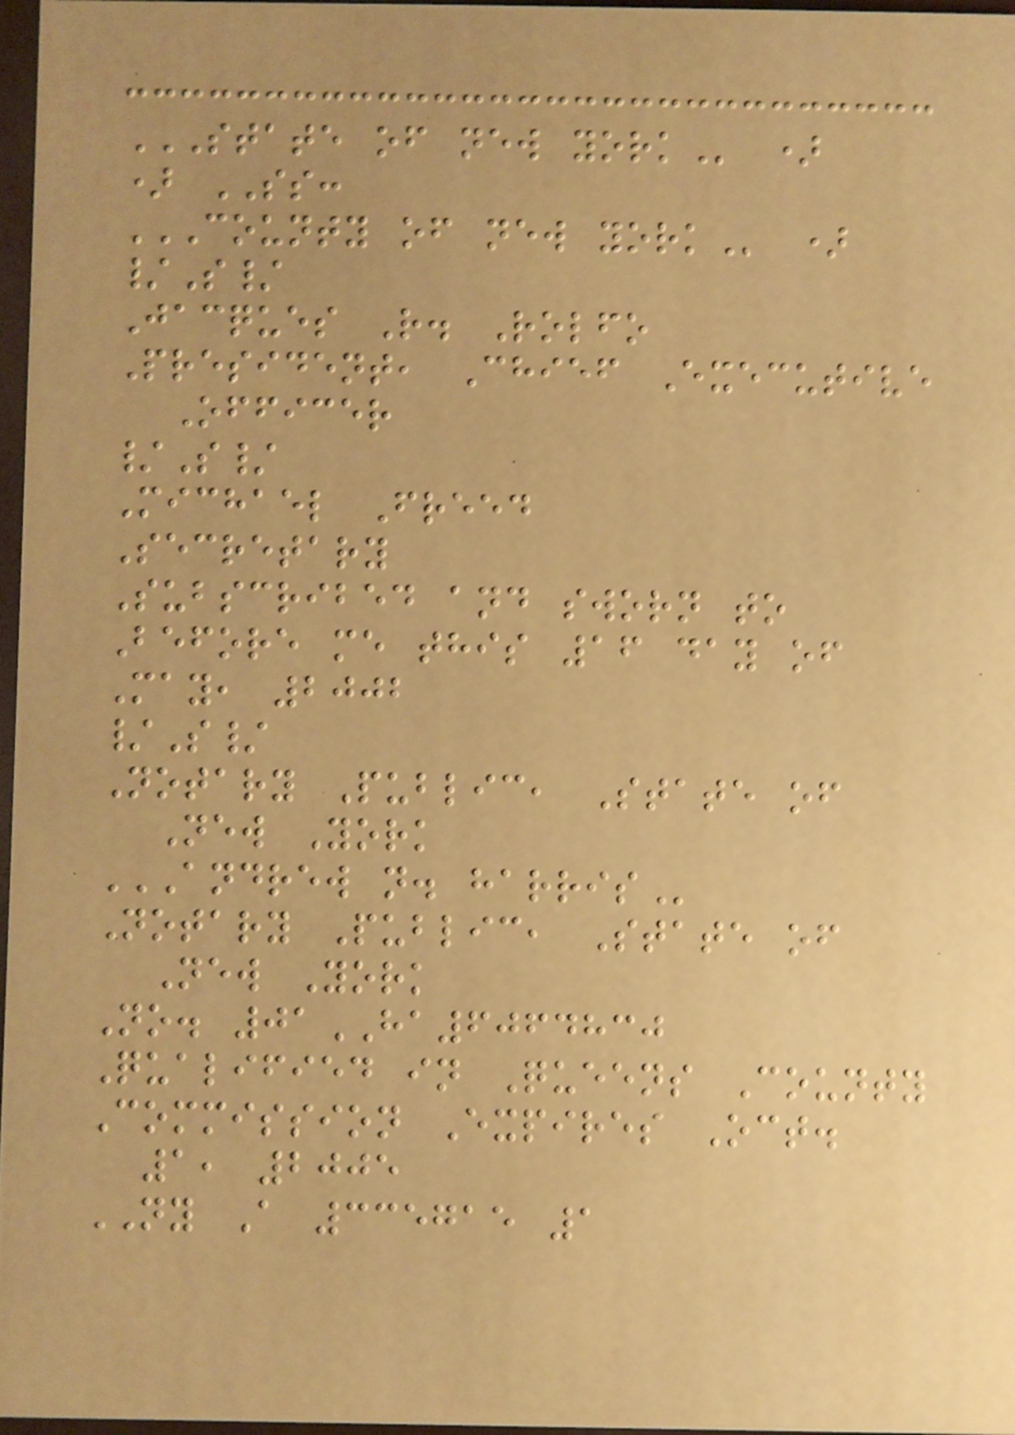STATE OF NEW YORK )
) SS:
COUNTY OF NEW YORK )
/S/
Jacques R. Rolfo
President, Chief Executive
Officer
/S/
Michael Freed
Secretary
Subscribed and sworn to
Before me this 16 day of
May, 2002
/S/
Notary Public, State of
New York
ANDREW N. HARRIS
Notary Public, State of
New York
No. 01HA6064830
Qualified in Queens County
Commission Expires Oct.
1, 2005
NY A 335715 1
